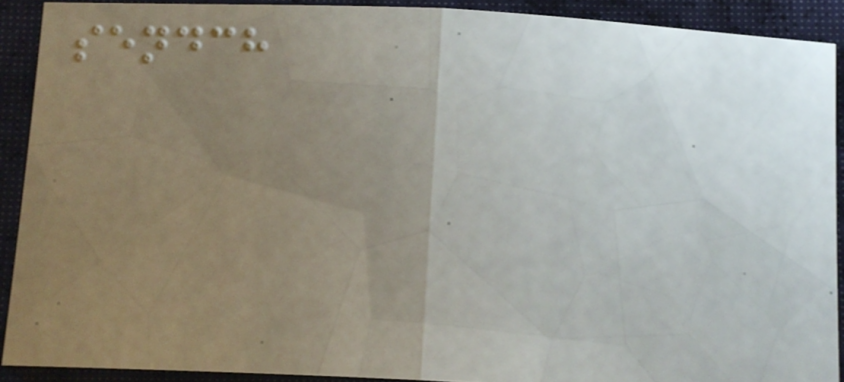sendch
